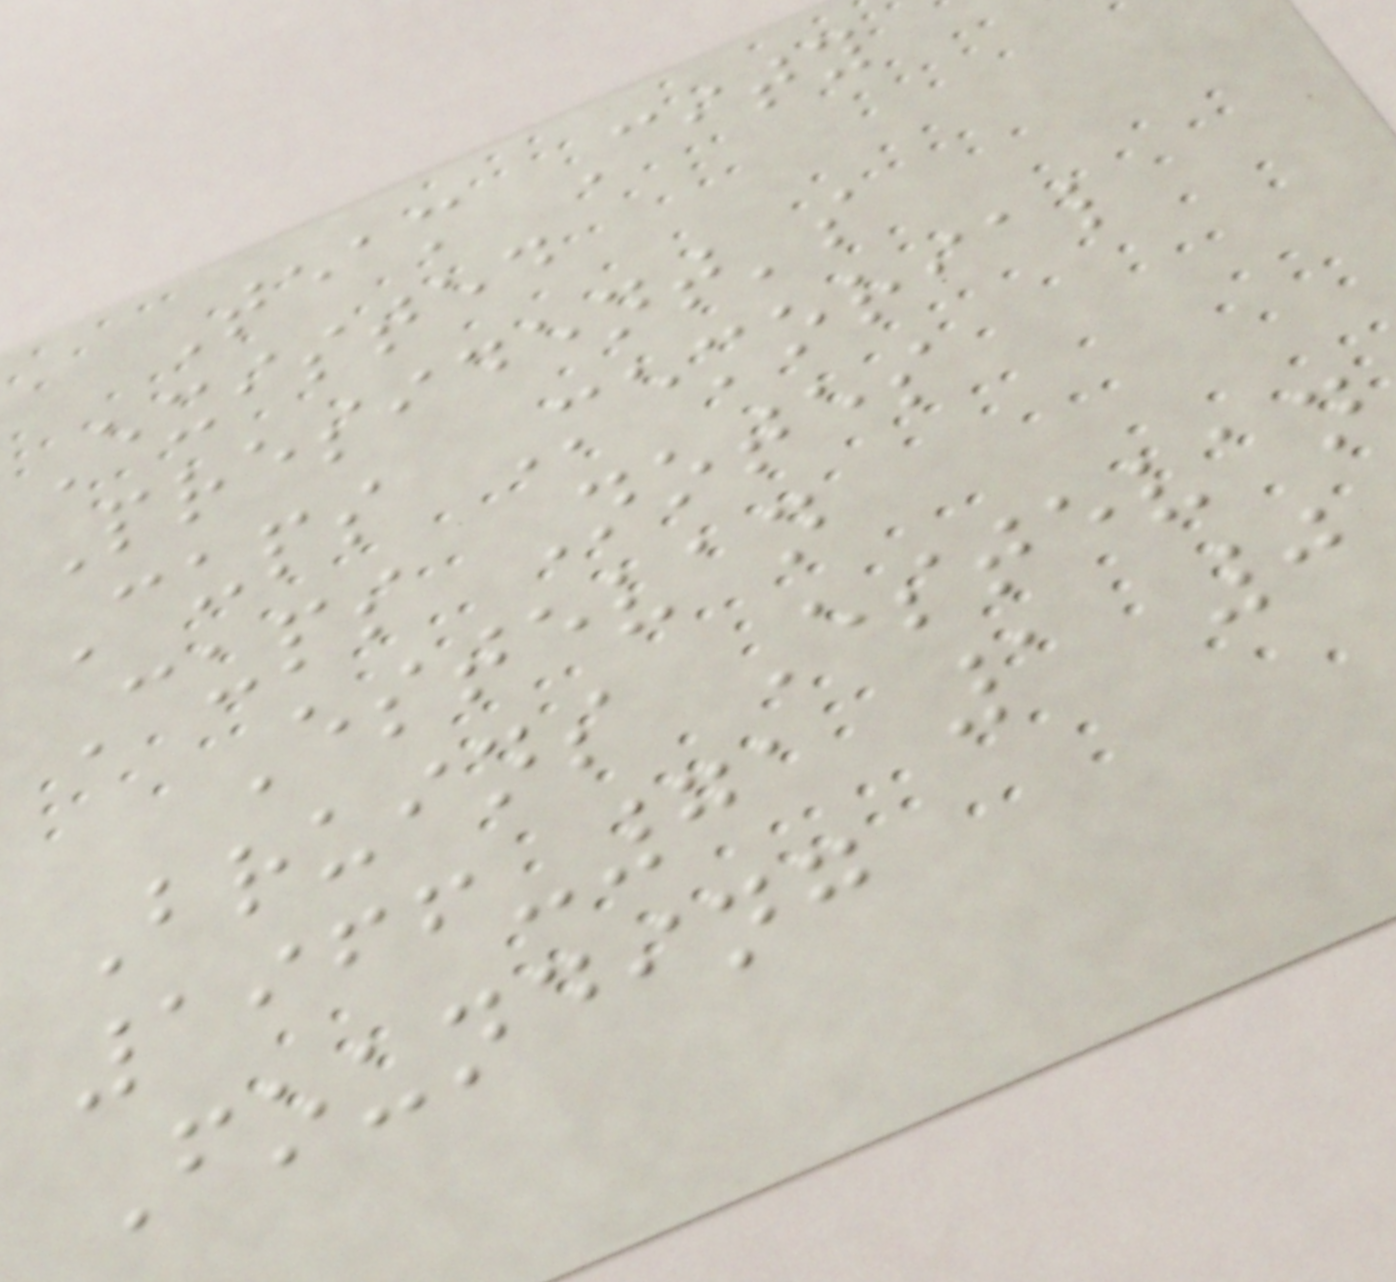Team City
Existed
President's
Cups Memorial
Cups Notes
Estevan
Bruins Estevan
1966-71 1 0
Founding
